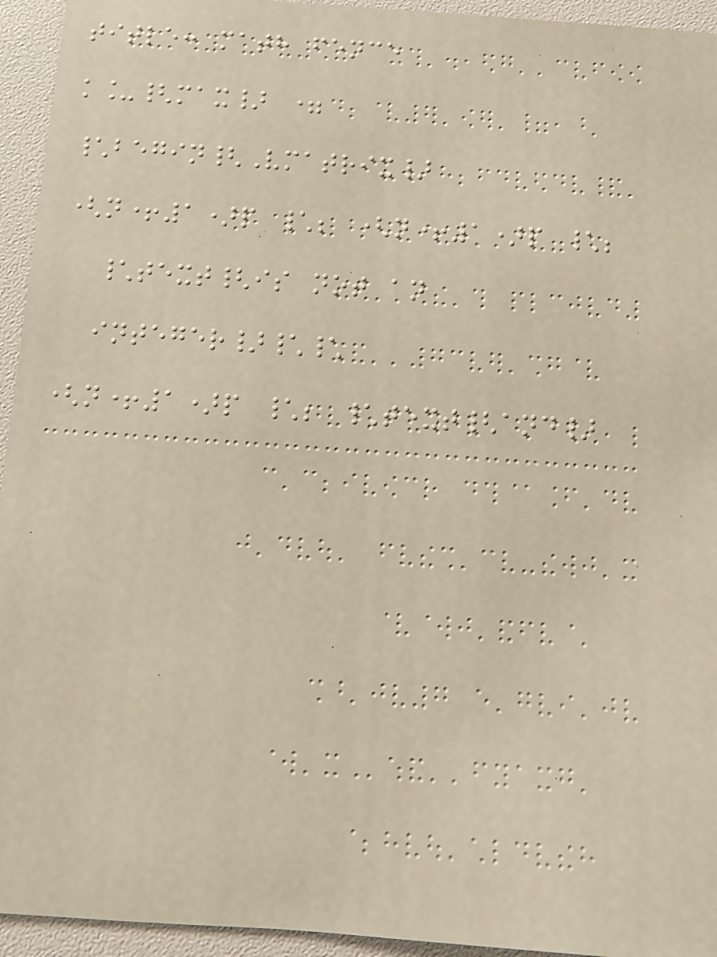title: math fence
k_{max} =
\begin{Vmatrix}
(n+1)p \; (n+1)p \;
\text{is not an
integer}\\
(n+1)p \; \text{and}
